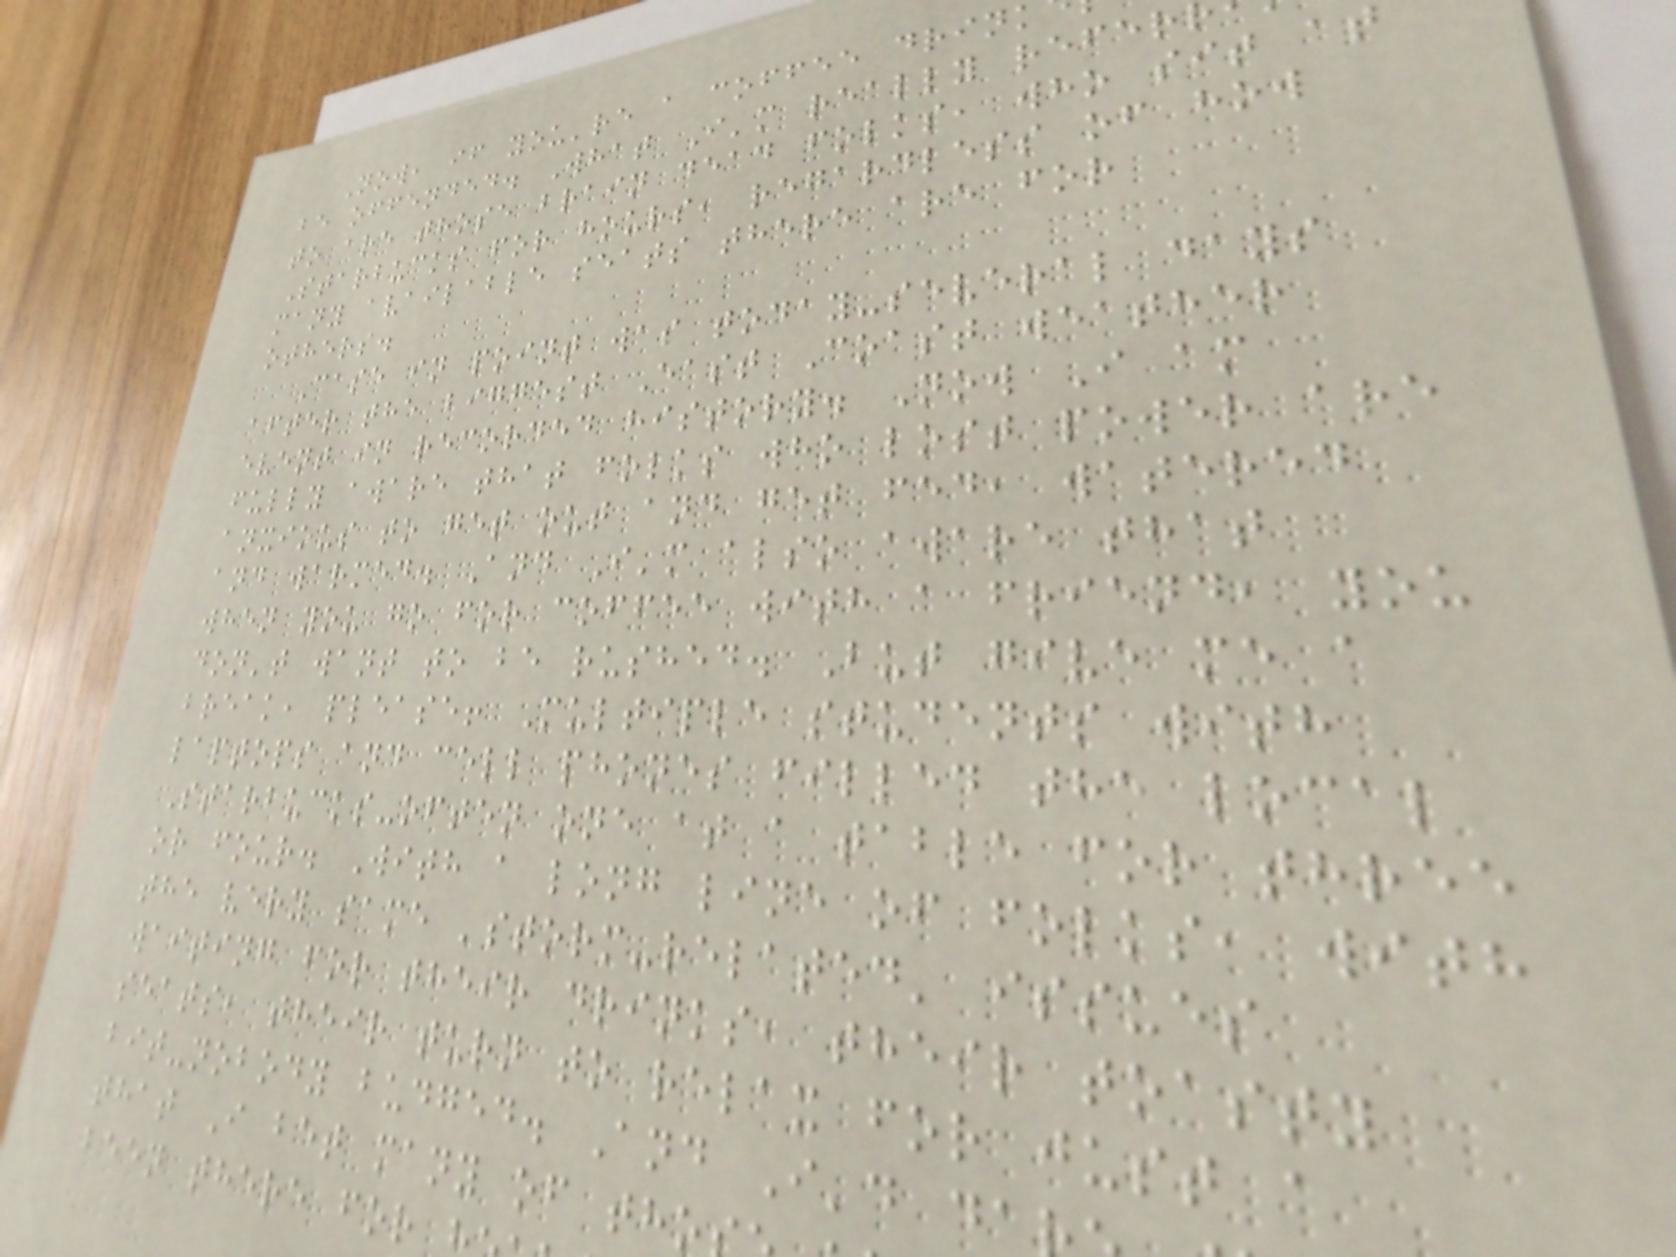Now, if you're a coffee drin
be offended. What I'm really refer
to are those brain dead folks, who sit at
Starbucks for hours, regardless of how
many available seats there are for
others.
Case in point was today-several days
after the biggest East Coast weather
event in recorded history. Now I am
fully aware that folks who lost power are
anxious to get out and get fed, watered
and warmed. And I'm also aware that
when you go for coffee with a friend, you
don't want to be rushed. But give me a
break, please! Multiple students with
laptops and cell phones filled the local
Starbucks-often one at a table for three
or four. With a long line of folks, with
the very same 'storm-related' issues
waiting for their drinks, their toasty
seats, their turn to relax for just a
bit-nobody budged. And I'd da
that I bet many of tho
been there for
